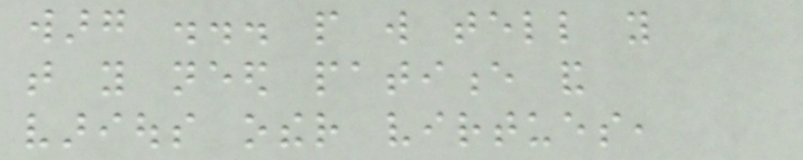warg ... people will tell you
that you need patience and
various other virtues,
